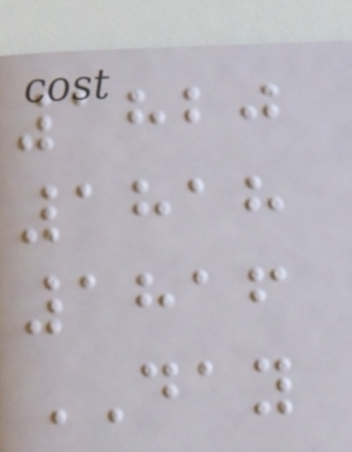1820
1818
1816
DAY
